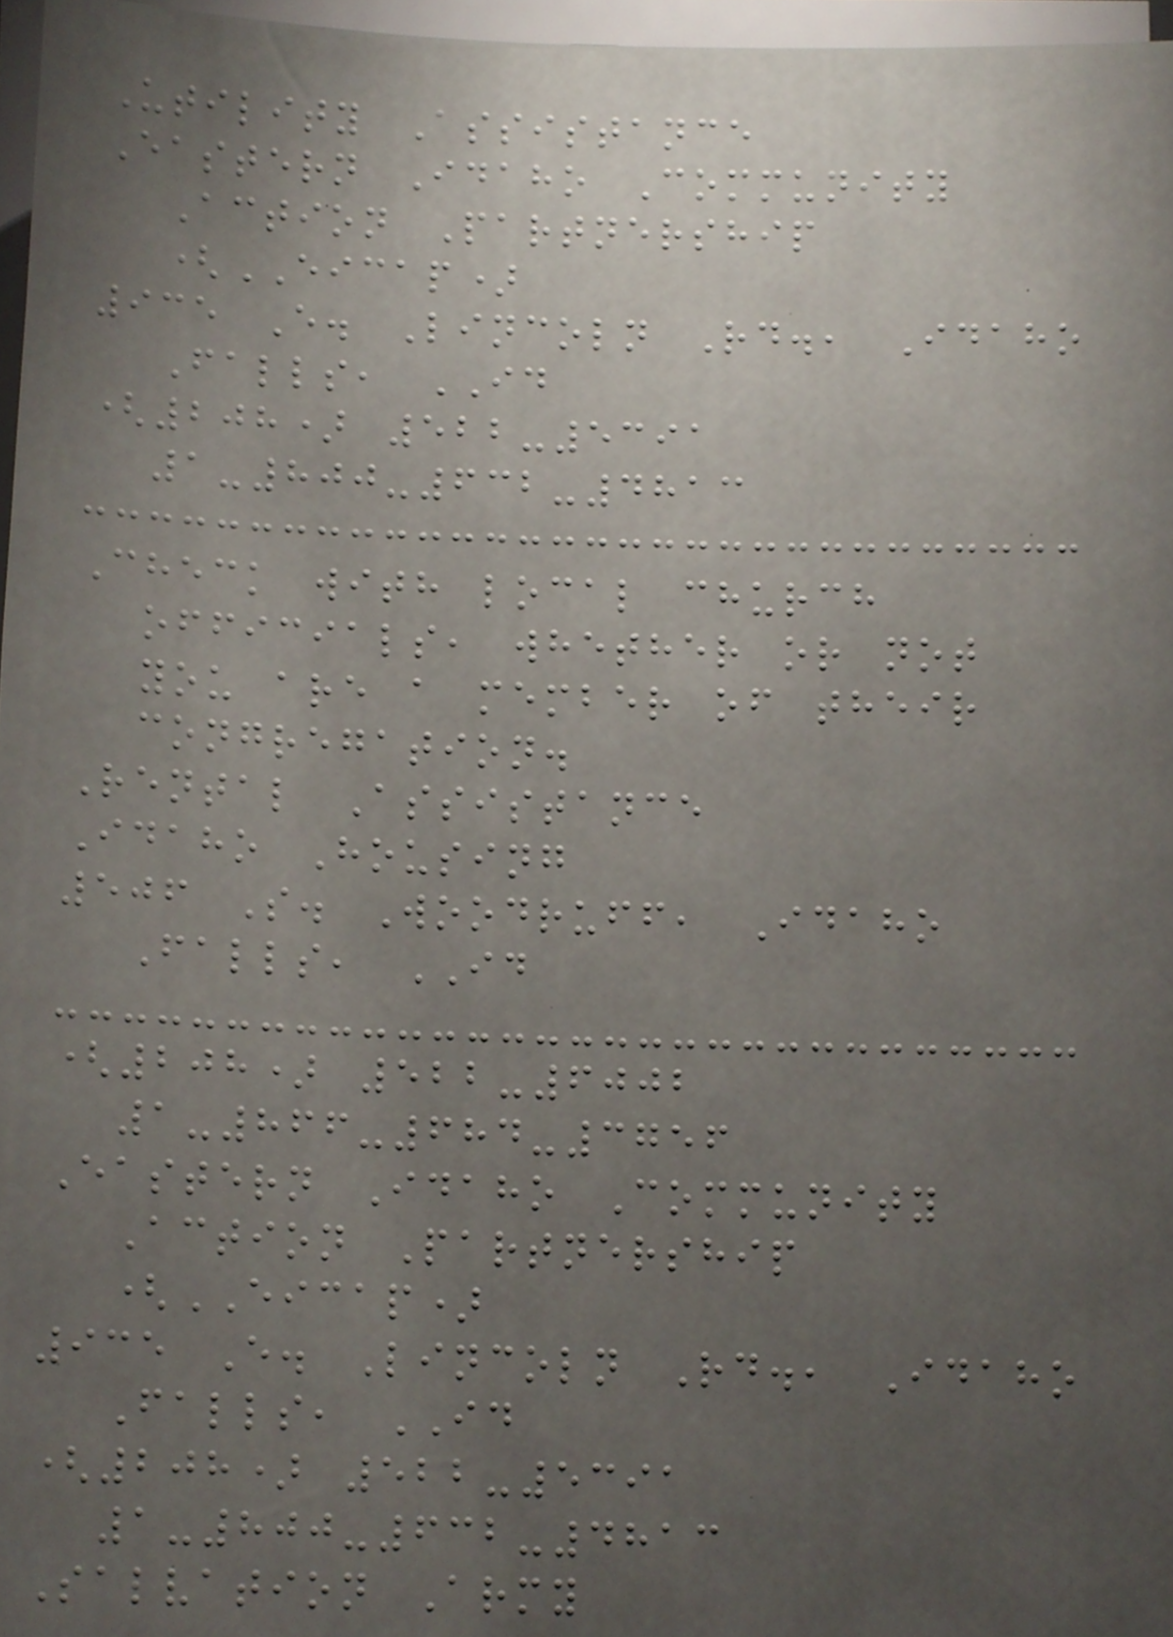Utility Assistance
Eastern Idaho Community
Action Partnership
(EICAP)
935 E. Lincoln Rd., Idaho
Falls, ID
(208) 522-5391
1-800-632-4813
Check with local church
officials, whether or not
you are a member of their
congregation.
Rental Assistance
Idaho Housing
506 S. Woodruff, Idaho
Falls, ID
(208) 522-6002
1-866-684-3756
Eastern Idaho Community
Action Partnership
(EICAP)
935 E. Lincoln Rd., Idaho
Falls, ID
(208) 522-5391
1-800-632-4813
Salvation Army
